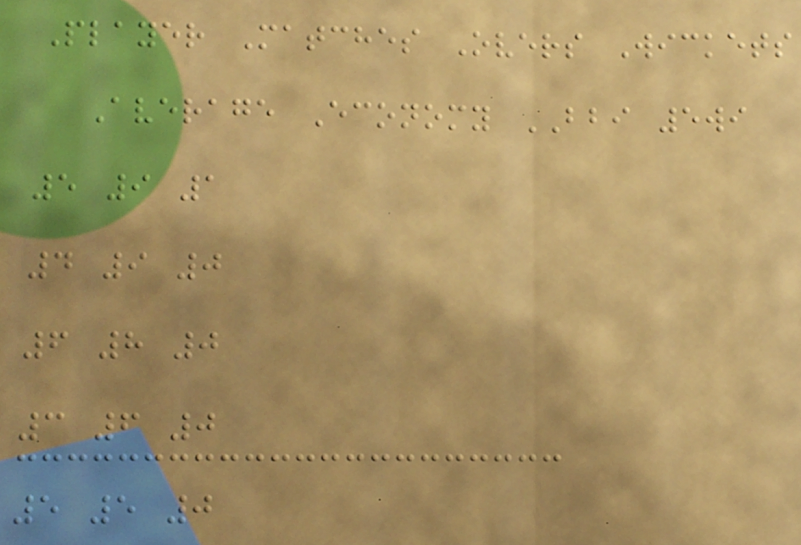Player Matches Overs Wickets
Average Economy BBI 5wi
5 9 1
4 9 0
6 8 0
3 6 0
5 5 0
